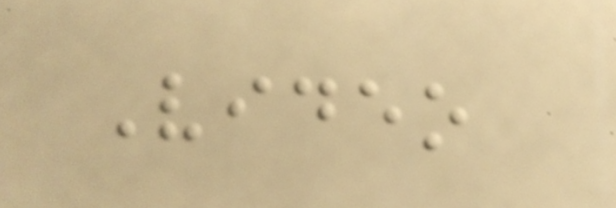Video
